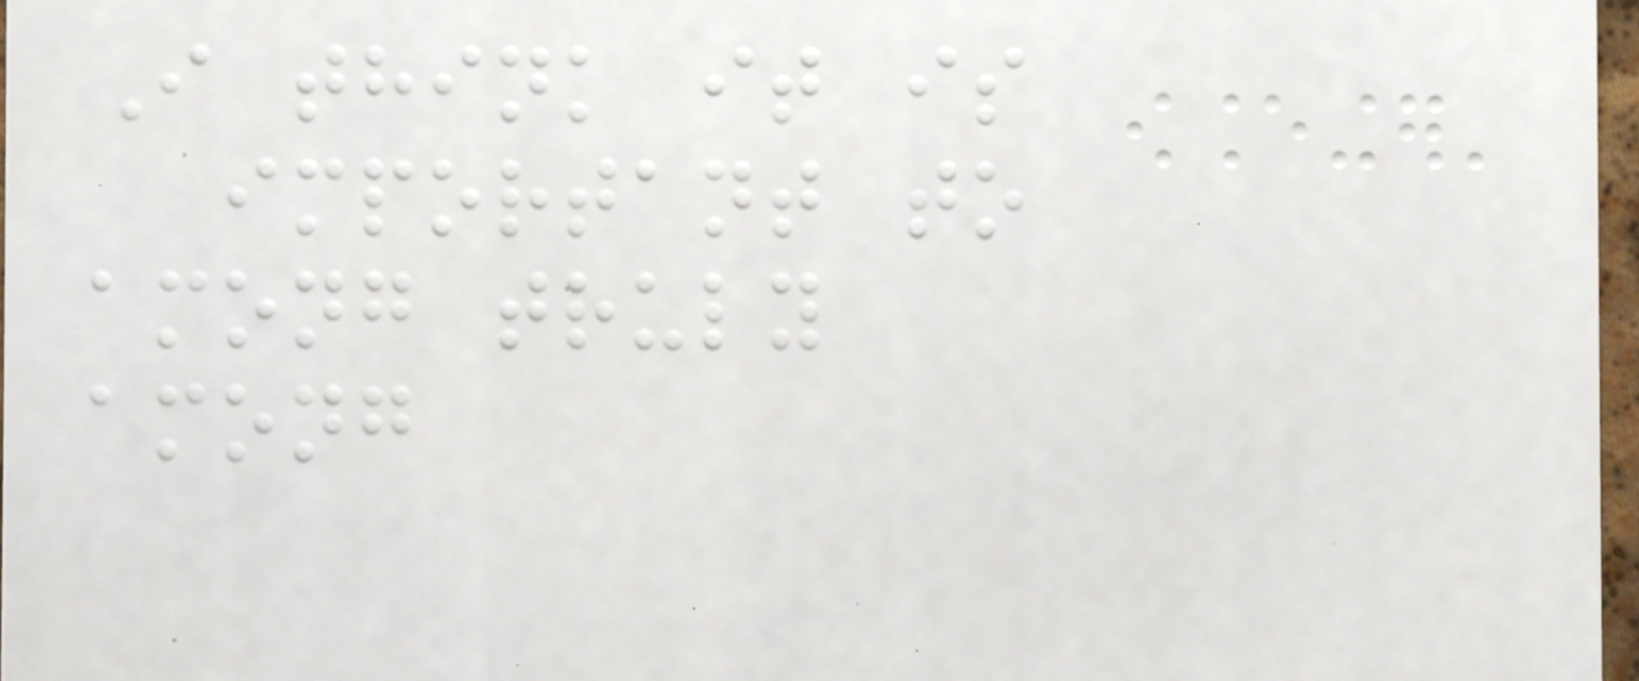I think it is
important to
among truly
among
